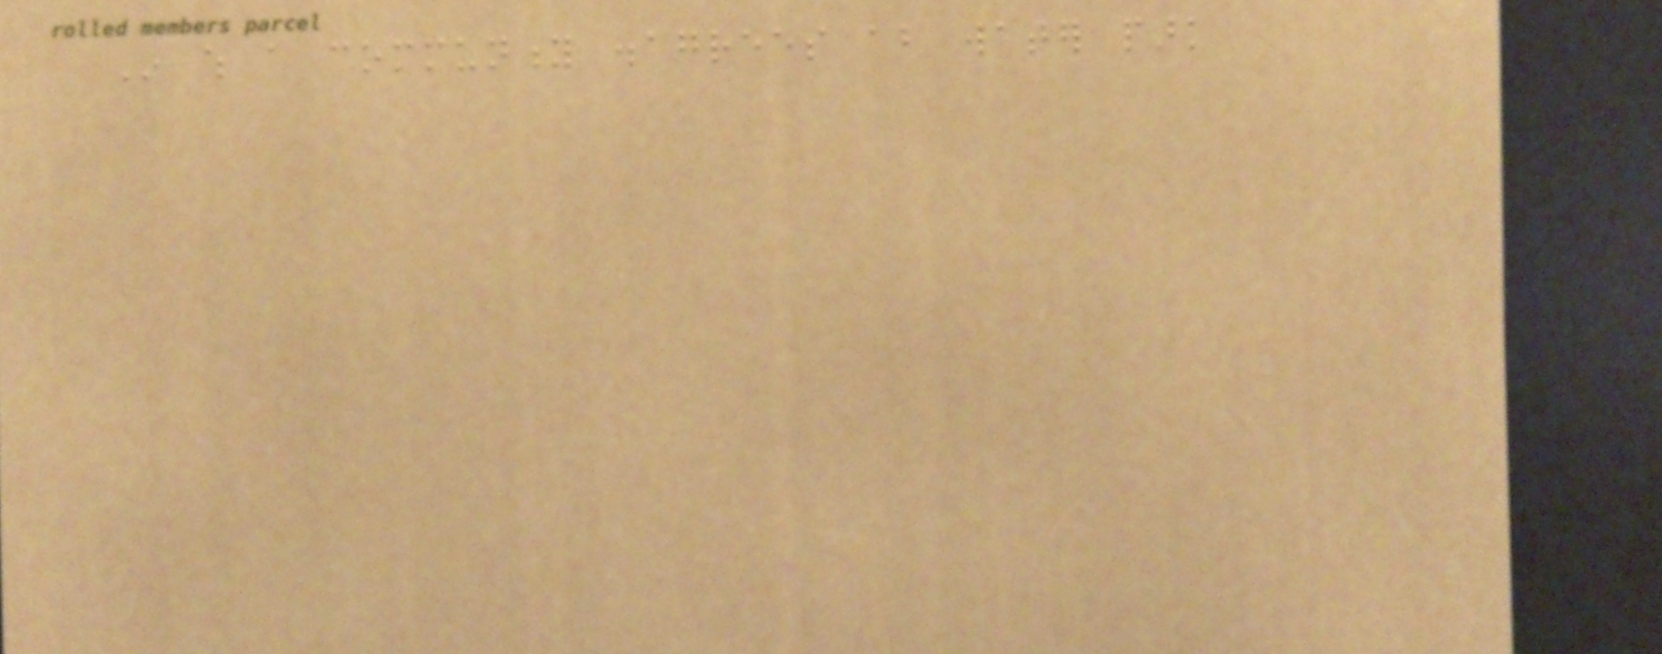In which a community disagrees about water park
